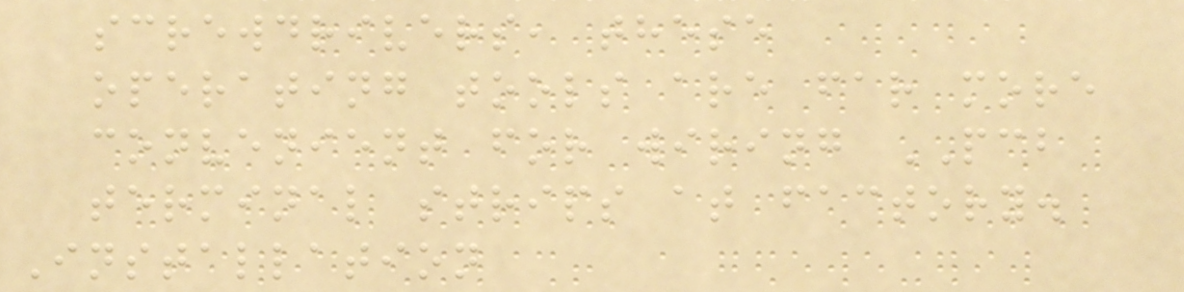screwdrivers, these
operating tools are far more
convenient for wiring PCB
terminal strips at factory.
Installation
